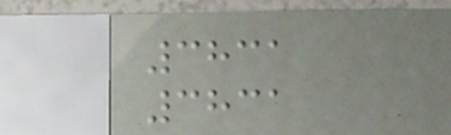3831
3831
